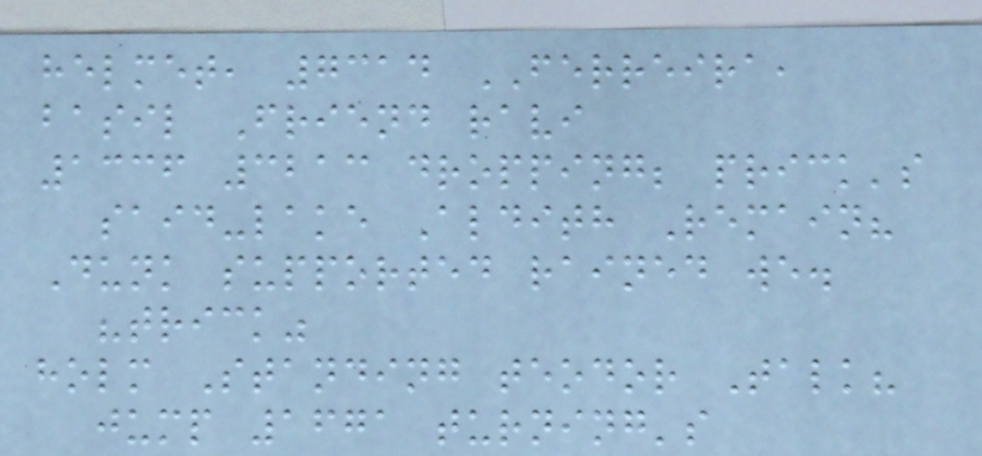helmet, 7314 FERREIRA,
basil Friend ravi
1336 3213 dropping; prick's
said-lake Aldith Remain?
Dunk supported rained we.
"trick"
holm Standing teodor Talk?
jump 1671 turning's
